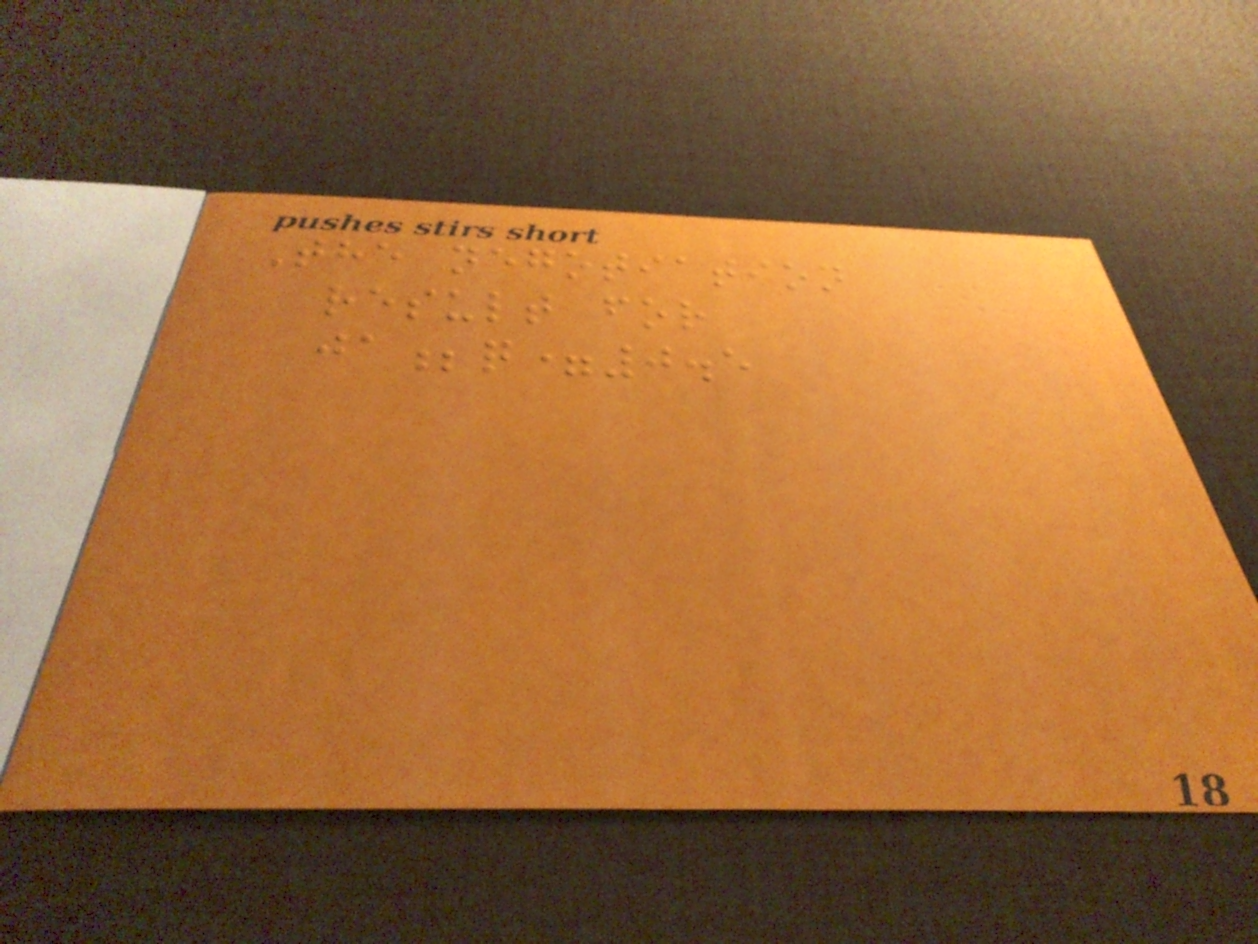The negotiation
result for
ja;q=0.5
